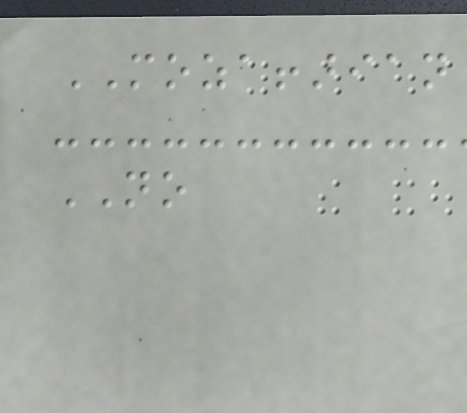MOZAFFARIAN
NO
